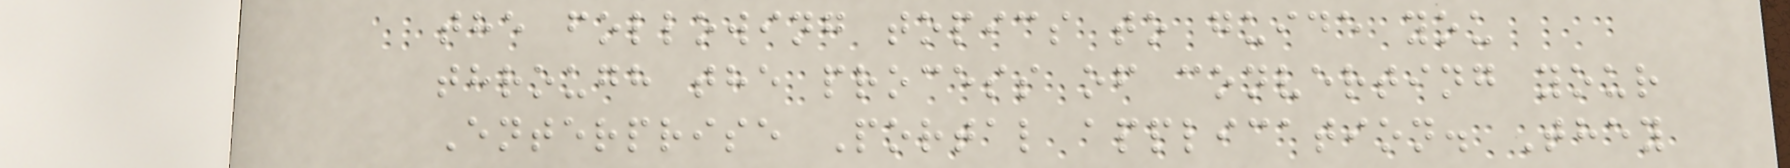the following topics to guide you
through the process of converting your
Enterprise Portal application. They
